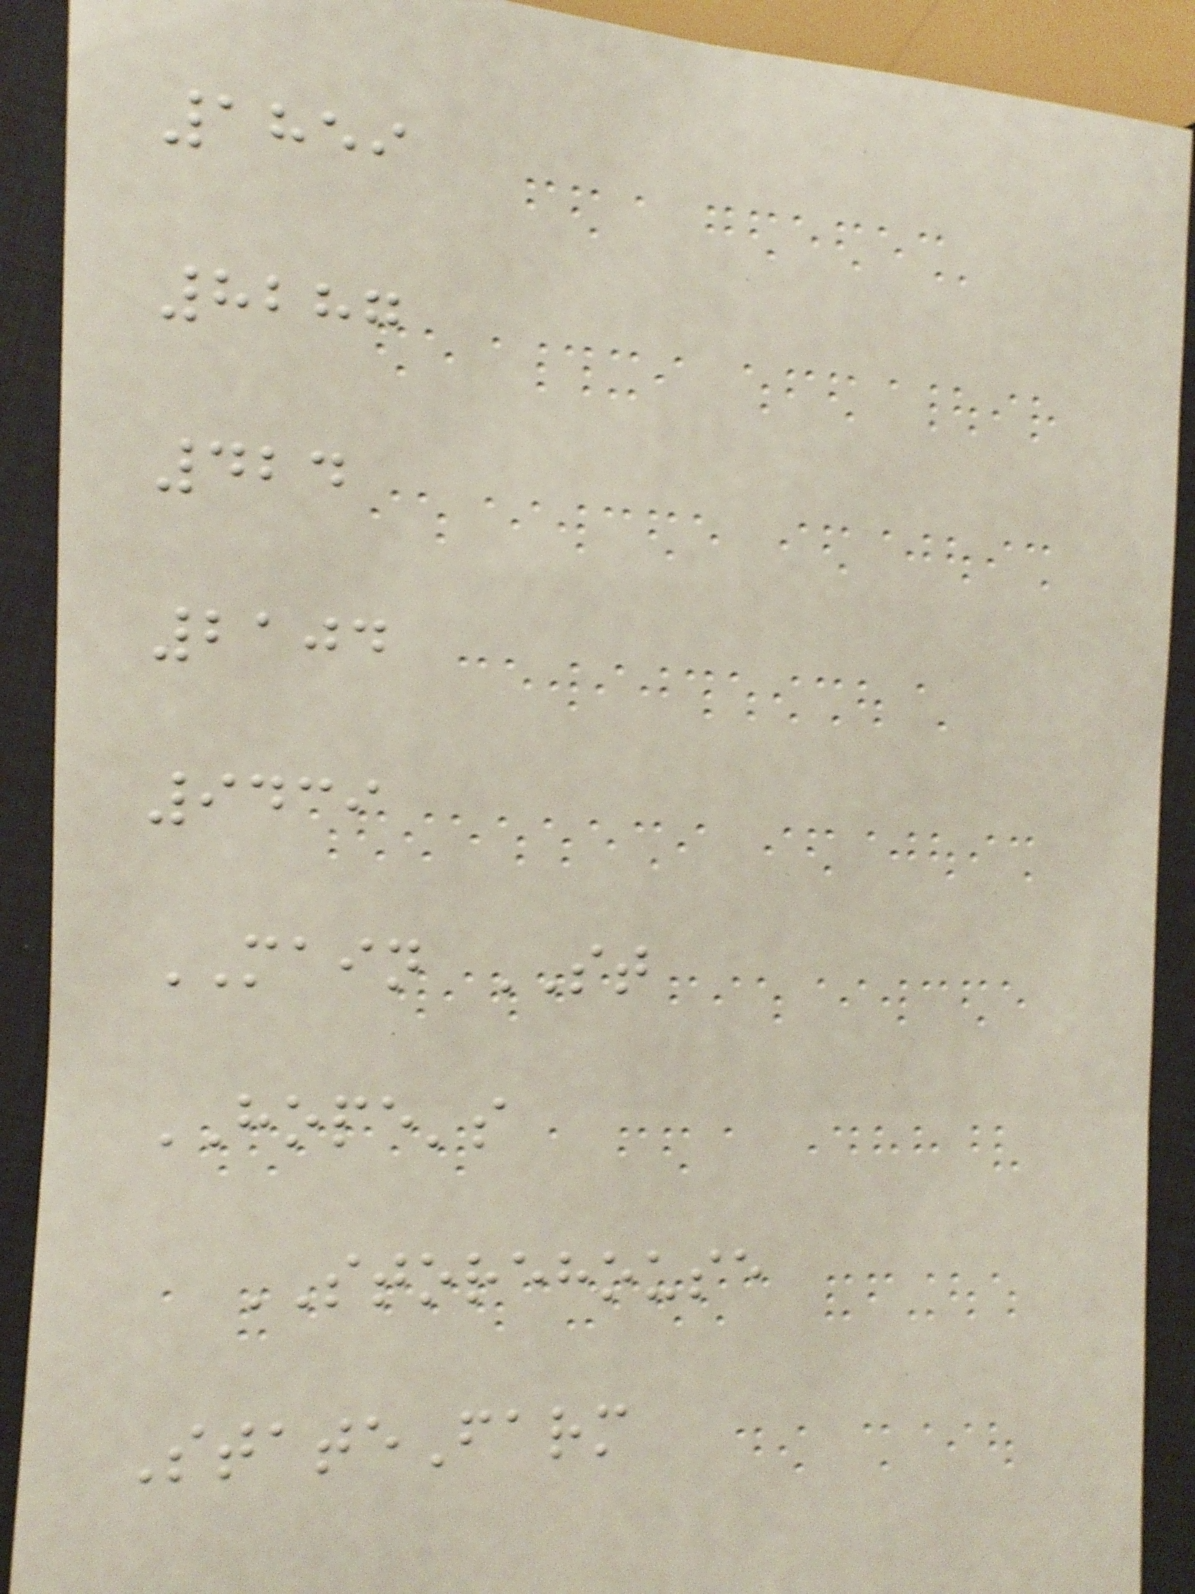1859
8287
424
2104
9439
MAIN ST
HOPE's
STOREHOUSE
StateFarm
